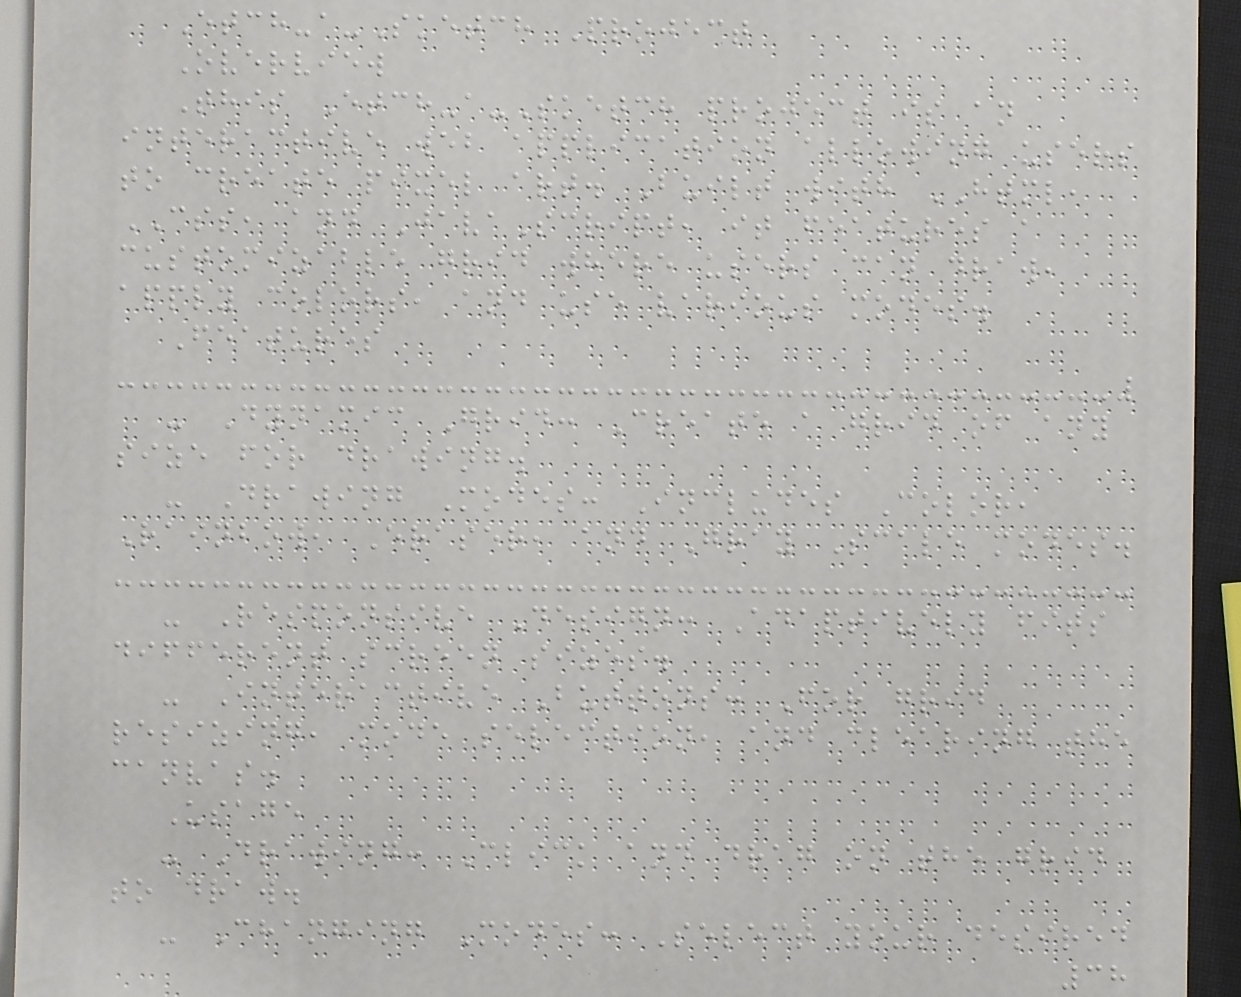Etch-a-Sketch Project
Overview
This Etch-a-Sketch project is an
interactive web application allowing users
to create pixel art. Built with HTML,
CSS, and JavaScript, it features a
customizable grid where users can draw,
apply colors, and use various modes.
Features
- Dynamic Grid: Create a grid of any
size for drawing.
- Drawing Modes: Includes Color,
Rainbow, Eraser, and Gray Scale modes.
- Responsive Design: Adaptively fits
different screen sizes.
- Interactive Buttons: For grid
resizing, mode selection, and clearing the
canvas.
Usage
- Drawing: Click and drag on the grid
to draw.
- Changing Modes: Select your desired
38
